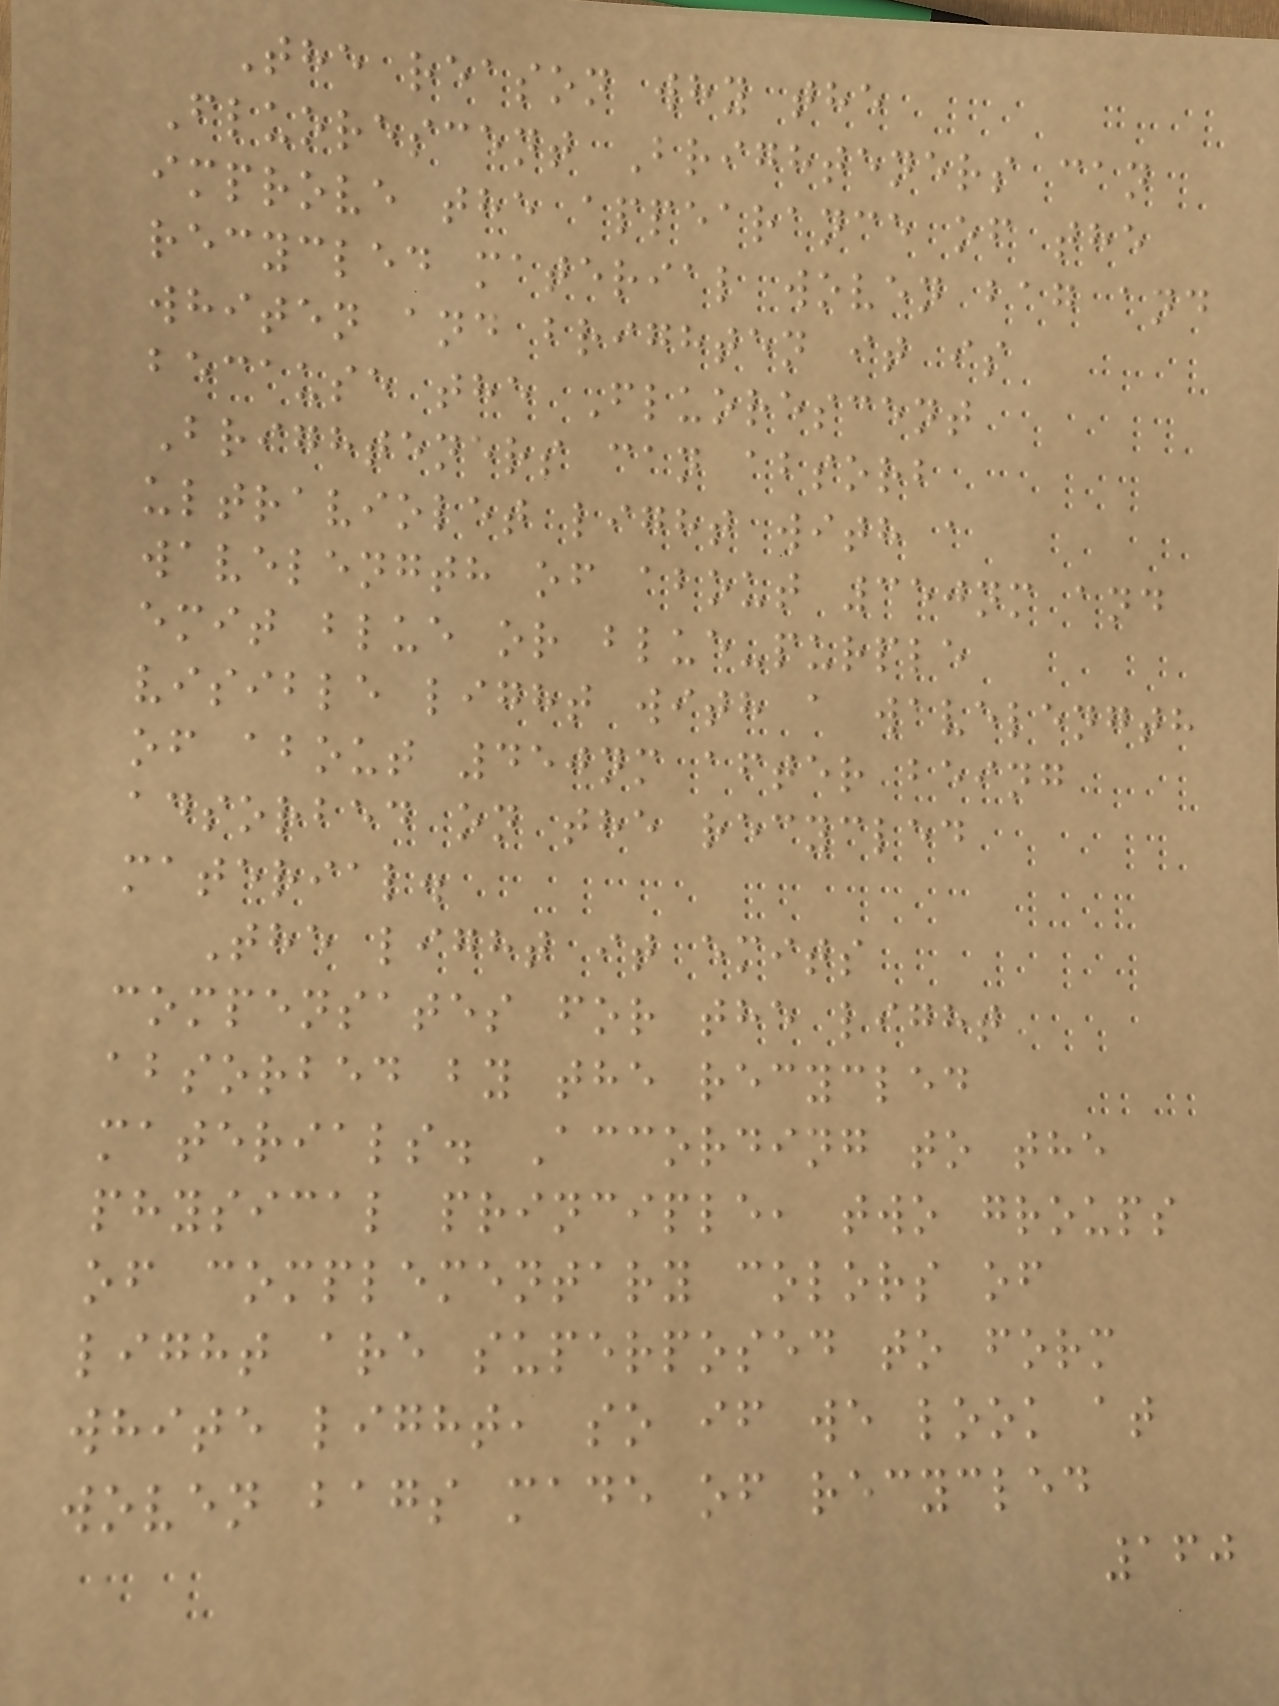The reason why the
Fluorescent Brighteners can
improve the appearance of the
recycled material woven bag and
whiten and brighten it is
because the Fluorescent
Brighteners can absorb
ultraviolet light with a
wavelength of about 350nm and
emit blue or blue-purple
visible light with a wavelength
of about 450nm after being
adsorbed on the recycled
material.
The light it emits
compensates for the light
absorbed by the recycled
materials. According to the
physical principle, two groups
of complementary colors of
light are superposed to form
white light, so if we look at
woven bags made of recycled
160
